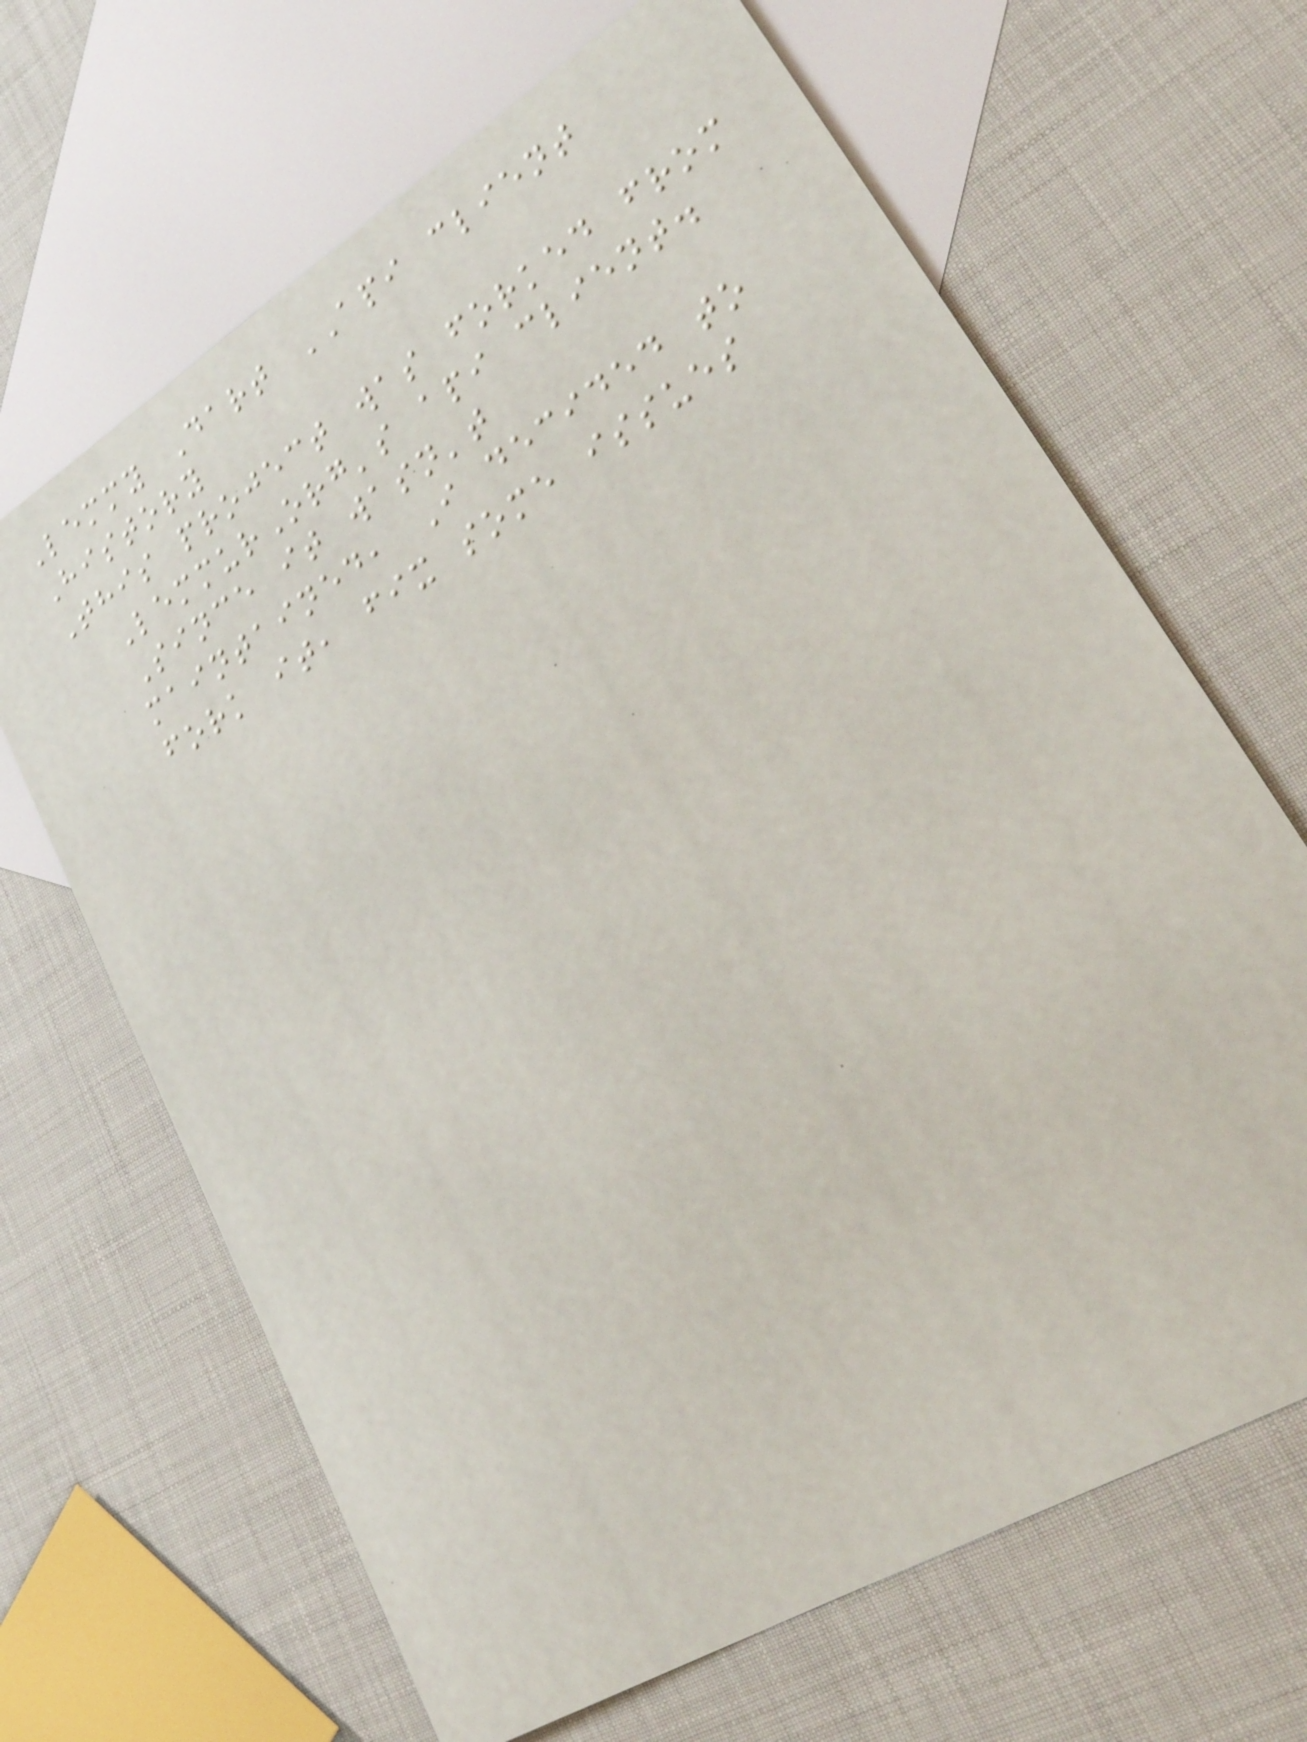Lemmy Dart API client
History
This project was forked from
LemmurOrg's api client.
Since it wasn't
maintained, I decided to
fork it, fix some issues
